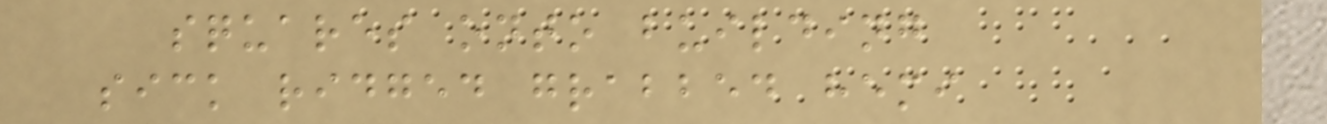squares onto building
sick ridged grabbed hemi
